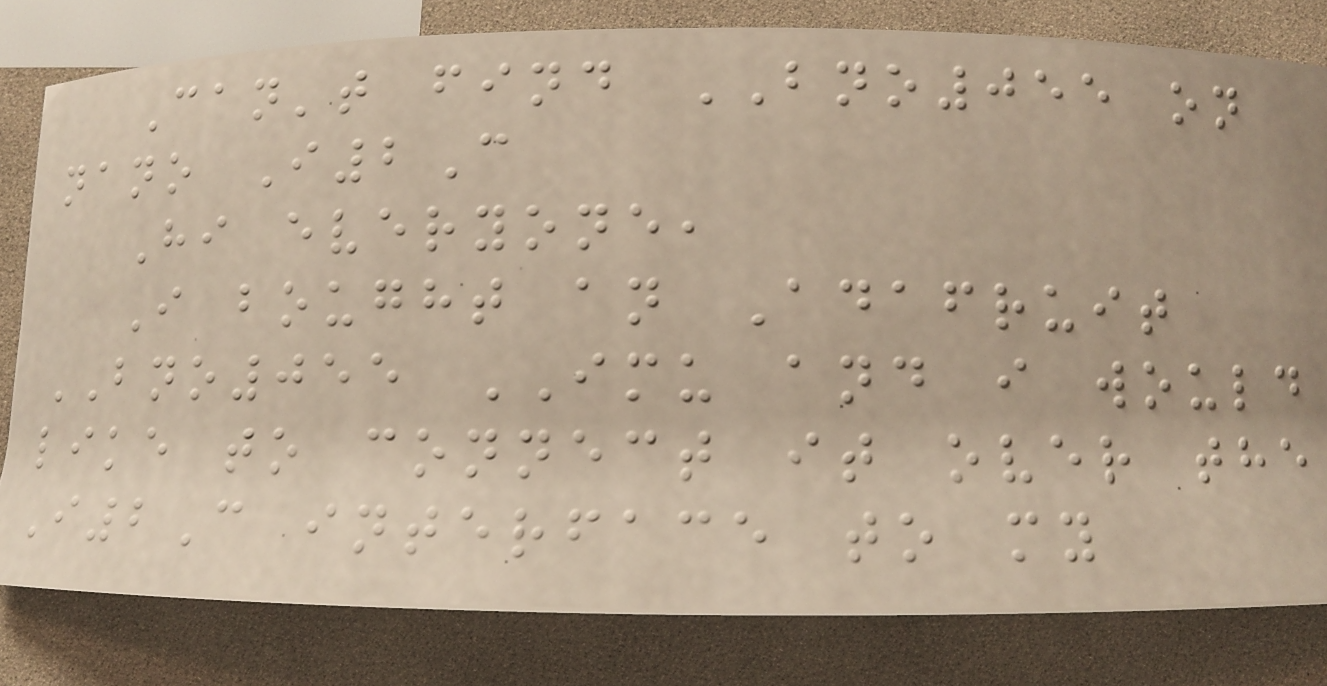Can't find BNO055 on
nano I2C
Hi everyone,
I bought an Adafruit
BNO055 IMU and i would
like to connect it over the
I2C interface to my
